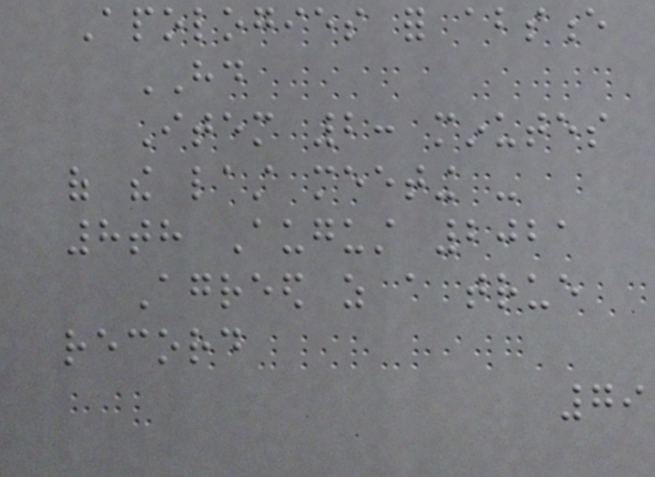Apologies for absence
HD
Item 2: minutes
of the last meeting -
8th August 2021
Agreed as a true
record
79
